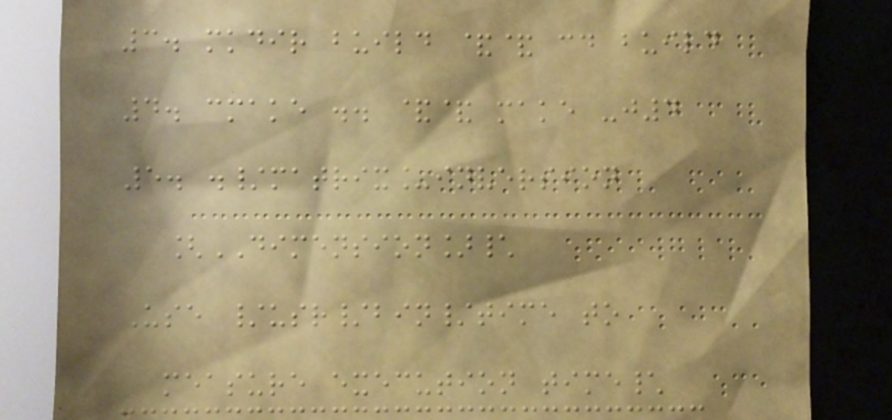3. mkdir build && cd build
4. cmake .. && make -j4
5. ./matrix_inversion
[DIMENSION]\
Use /usr/bin/time to
measure execution time\
